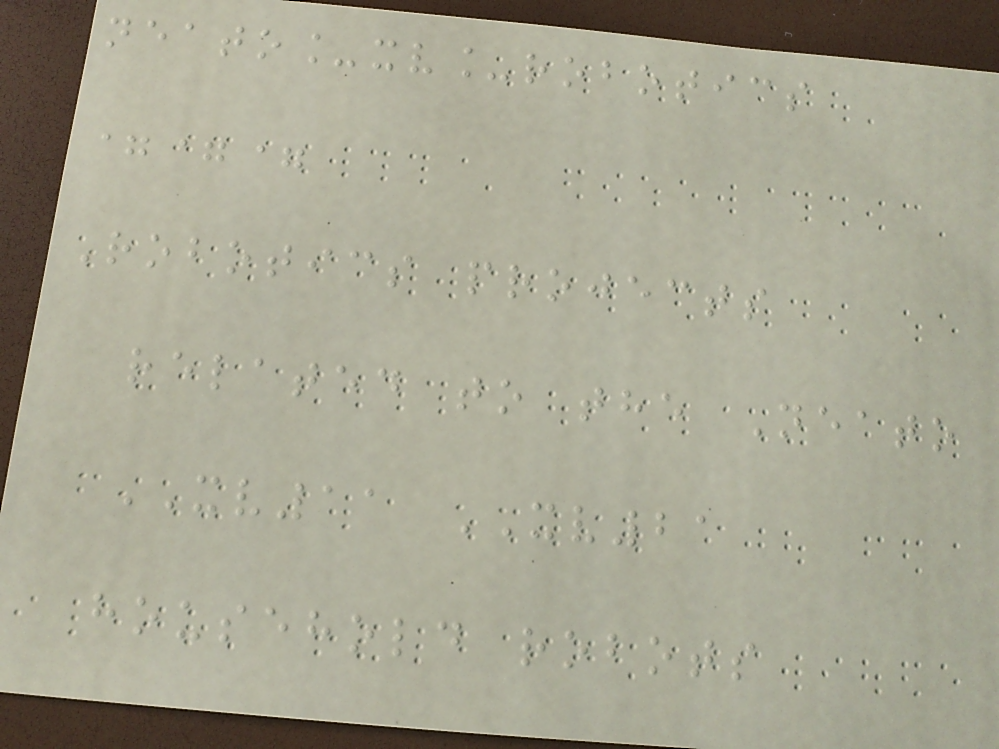neato_xv_robotics
===
Robotics projects
related to the Neato
XV11 XV21
household robots
